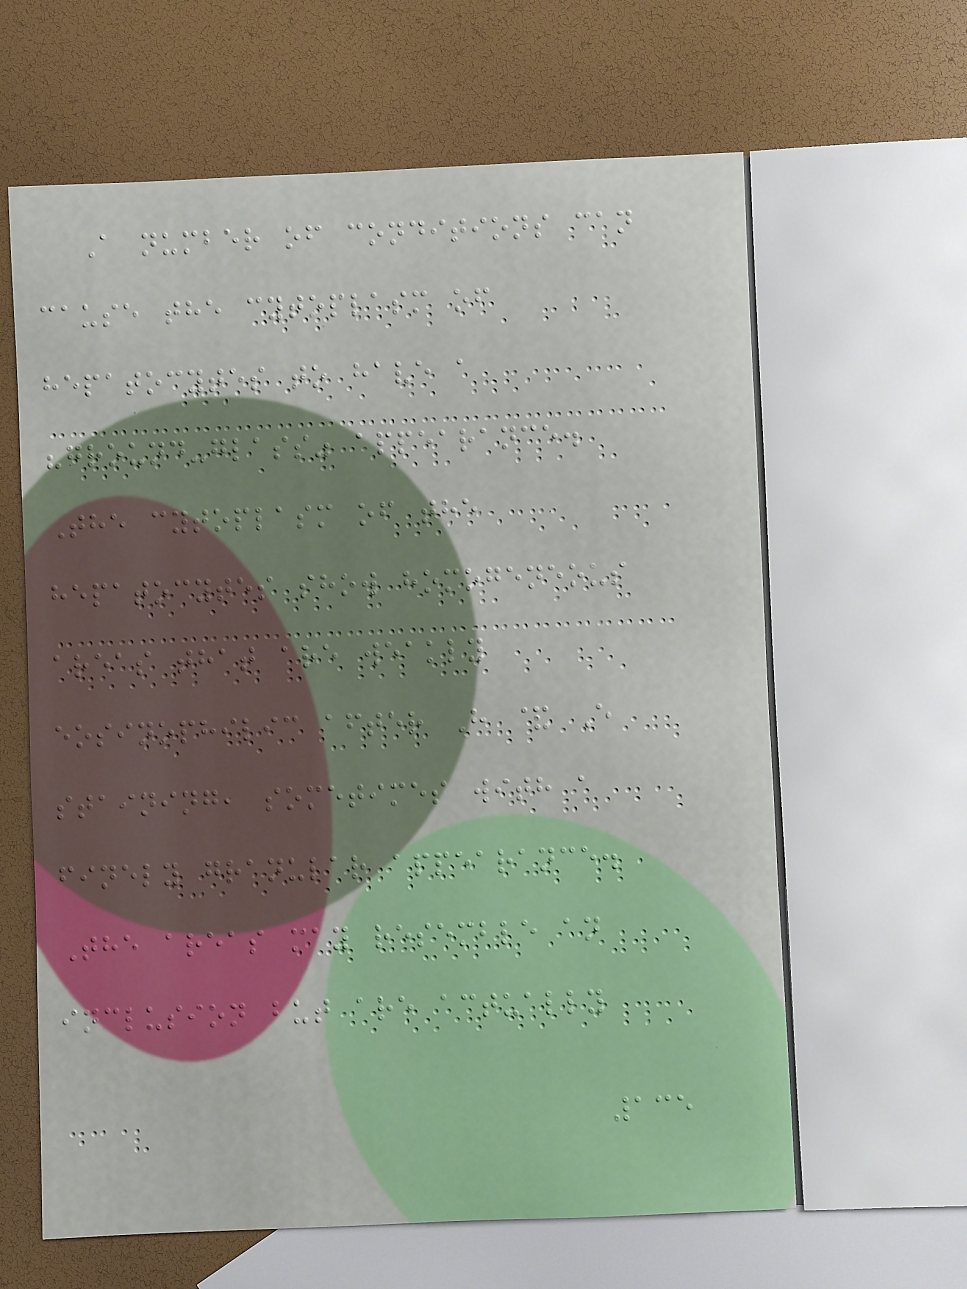A number of conditions can
cause the cytoplasm of
hepatocytes to have a
"ground-glass" appearance.
The cytoplasm of the
hepatocytes show homogeneous
areas that are weakly
eosinophilic after H & E
staining, sometimes with a
finely granular appearance.
The areas may resemble an
inclusion but are actually
135
